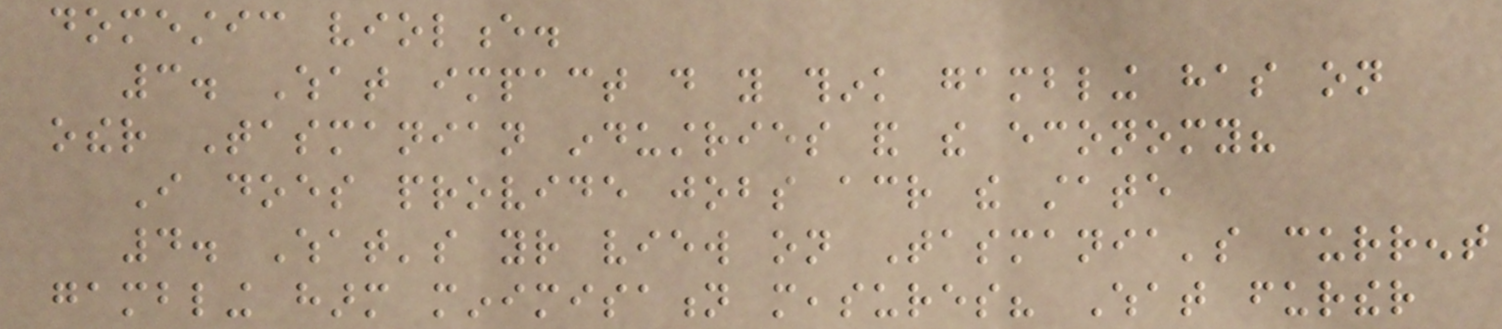domestic violence.
3. What impact do you think gambling has on
other Tasmanian industries and the economy?
I does provide jobs across the state
4. What's your view on Tasmania's current
gambling harm minimisation measures? What further
